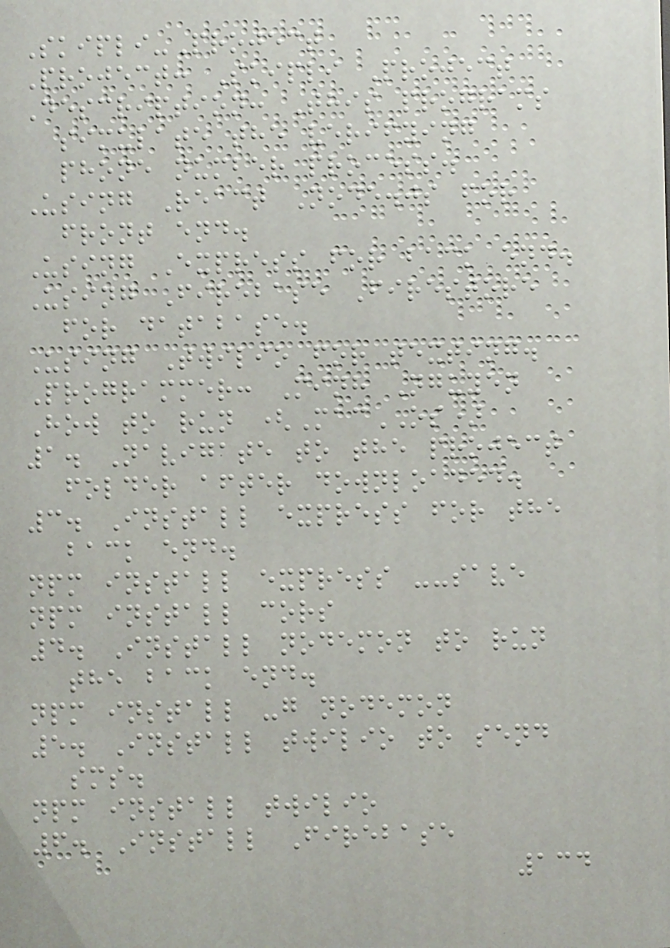Skipli-Project
Project: Skipli Project
Description: This programs
simulate the verifying
phone number process.
Using React Node.js for
front end.
Using Express for back end.
Using Firebase Firestore
for database.
Using Twilio for texting.
Programmer: Minh Nguyen
How to run (MacOS)
1. Navigate to the project
folder after downloaded.
3. Install express for the
back end.
npm install express --save
npm install cors
4. Install nodemon to run
the back end.
npm install -g nodemon
5. Install twilio to send
sms.
npm install twilio
6. Install Firebase
134
